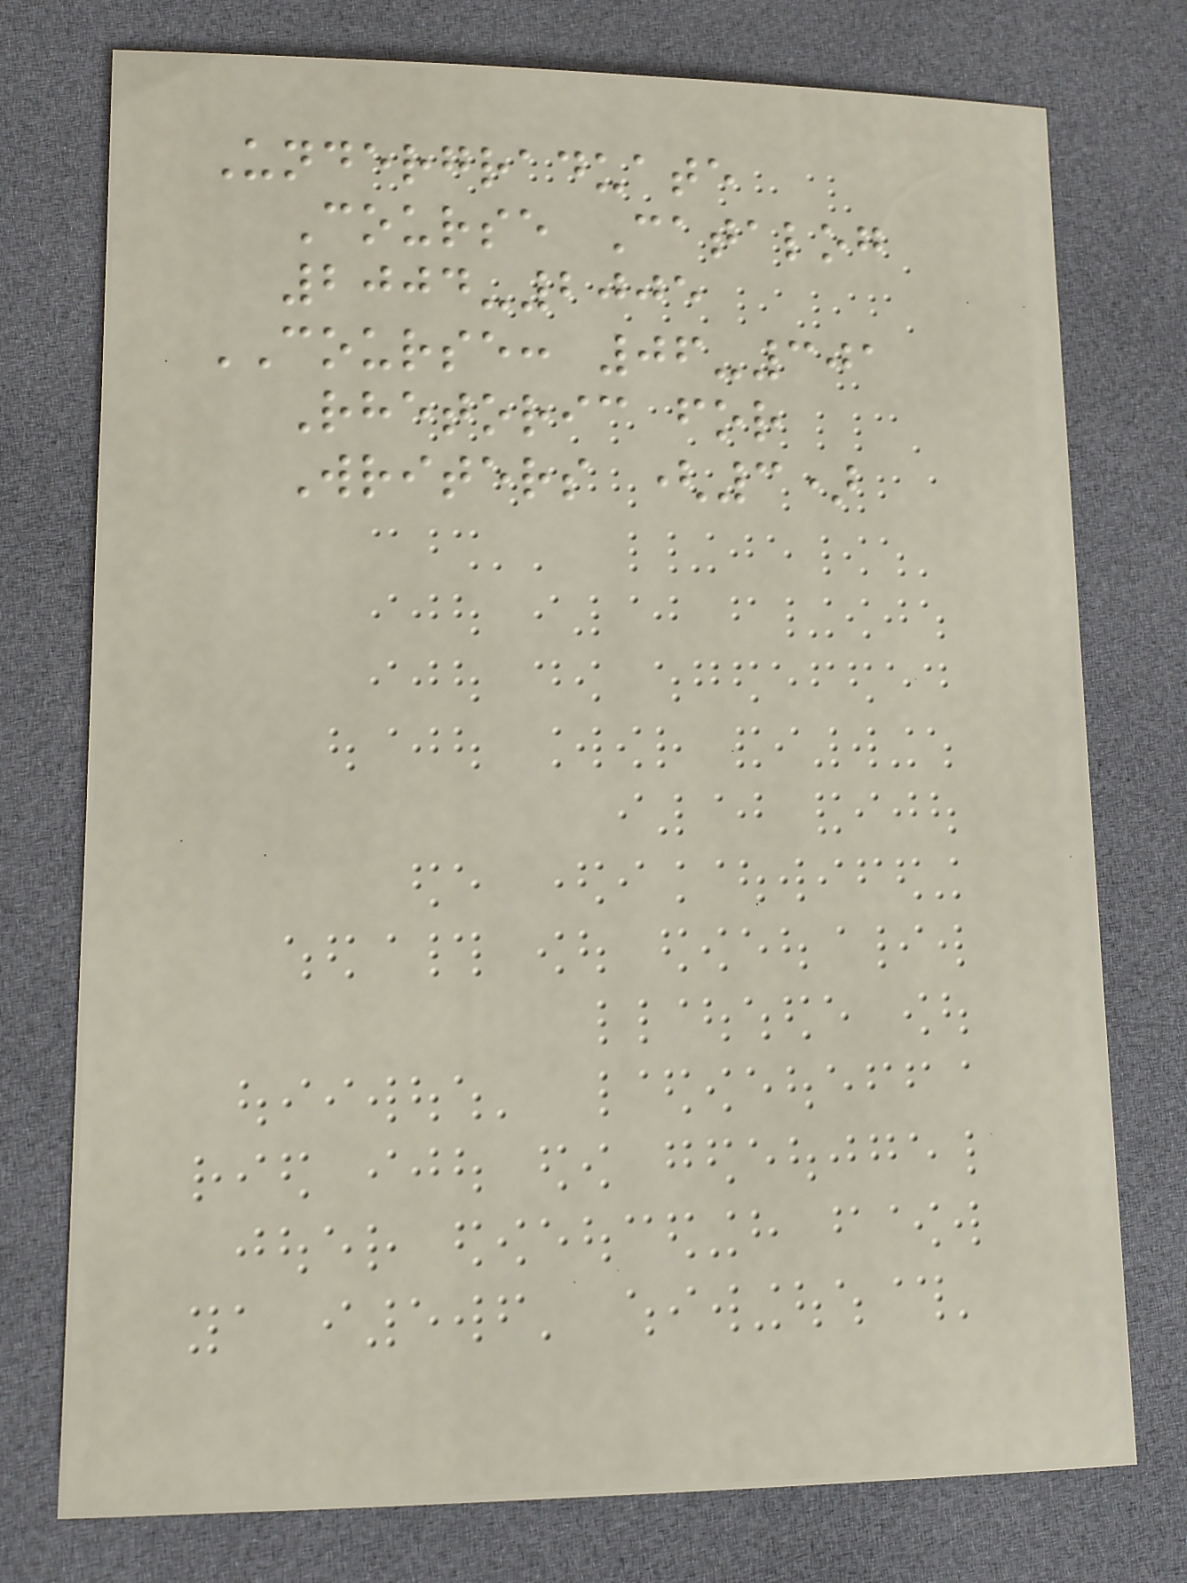Undergraduate
Course Catalog
2004-2005
COURSE: 06-301
Rhetoric for
Writers (3)
